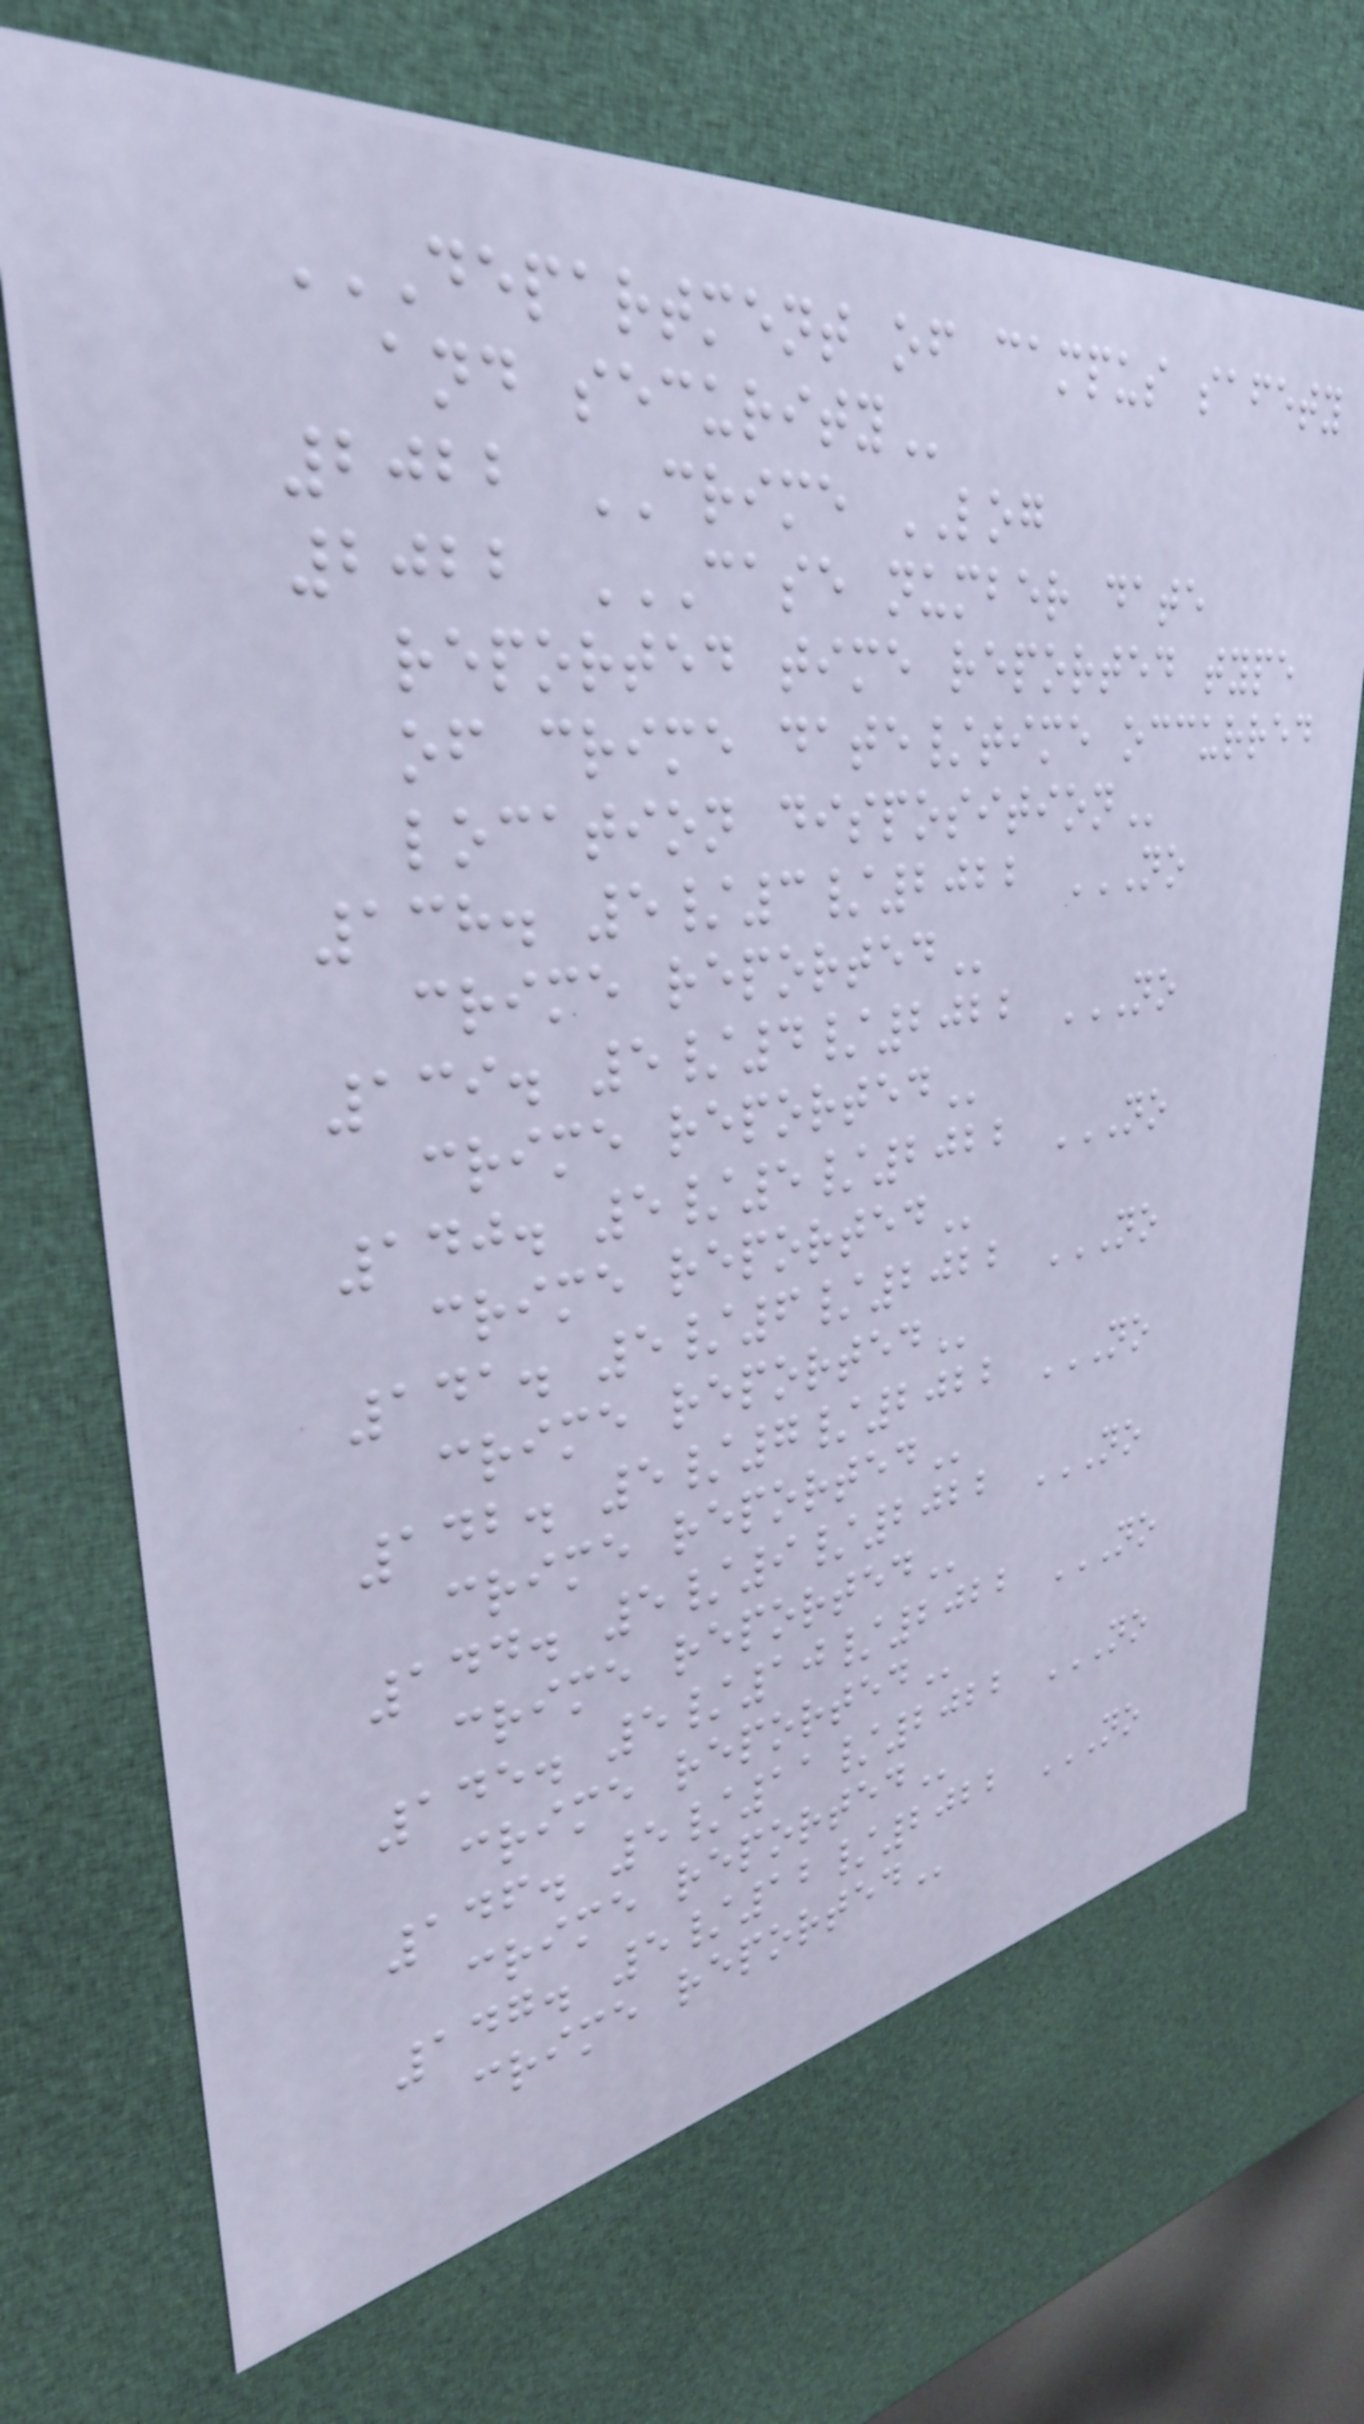DEPARTMENT OF CAMPUS SAFETY
AND SECURITY
2022 CRIME LOG
2022 CASE NUMBER DATE
REPORTED TIME REPORTED TYPE
OF CRIME DATE/TIME OCCURRED
LOCATION DISPOSITION
138. 5/3/2022 NO
CRIME REPORTED
139. 5/4/2022 NO
CRIME REPORTED
140. 5/5/2022 NO
CRIME REPORTED
141. 5/6/2022 NO
CRIME REPORTED
142. 5/7/2022 NO
CRIME REPORTED
144. 5/9/2022 NO
CRIME REPORTED
145. 5/10/2022 NO
CRIME REPORTED
146. 5/11/2022 NO
CRIME REPORTED
147. 5/12/2022 NO
CRIME REPORTED
